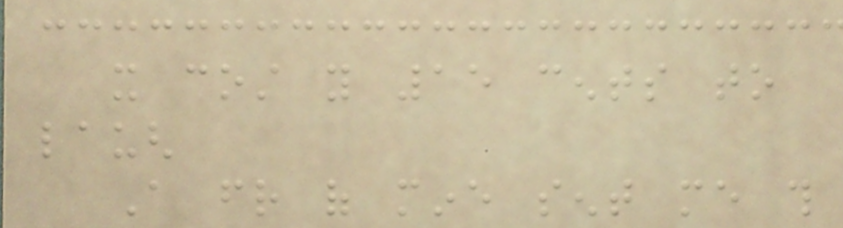it cost you 15 cents to
laugh
A friend of mine sent me this
